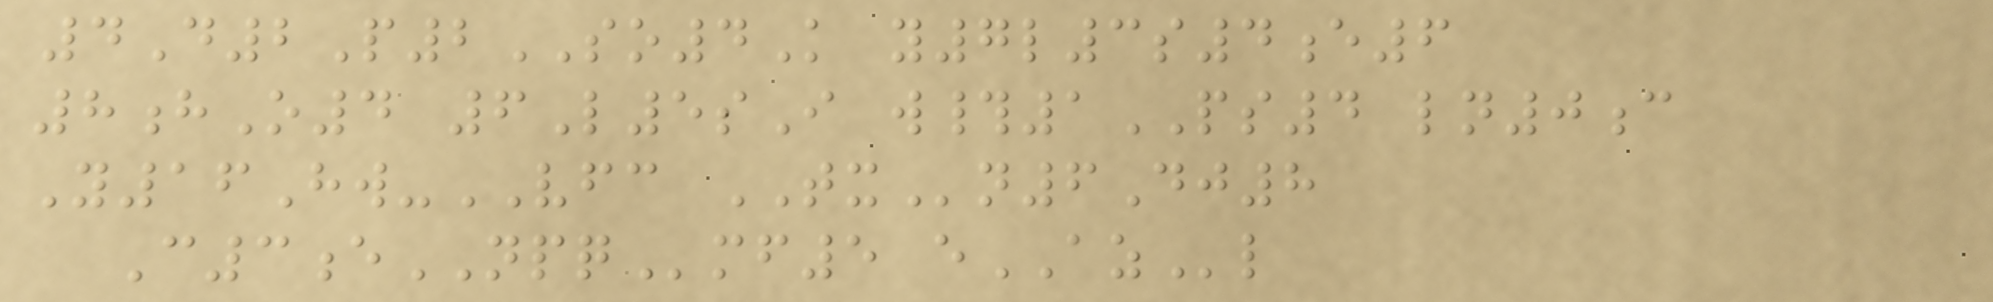4D2P2SO4K y7l3s4e6
8hO4 6L5sI w#1PS4 ln0c
Y16Hw-VFC TXn6Dj8
C3eNPQmf5 eAZl
